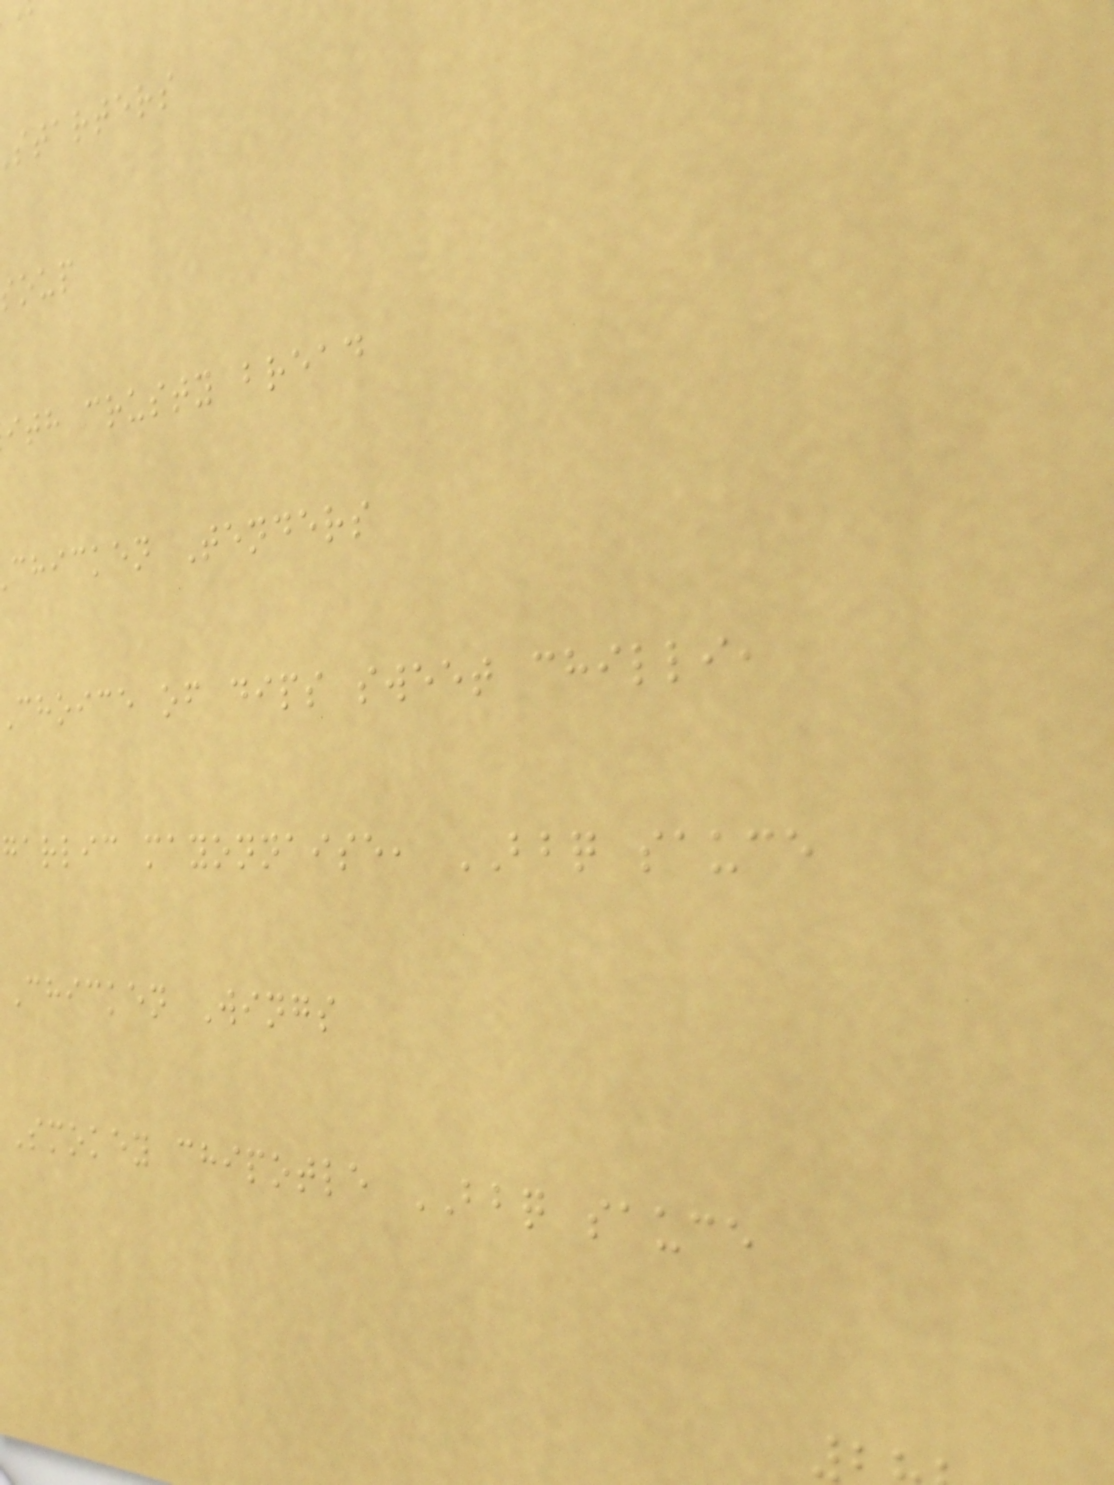starters
ith crusty bread
chicken Tenders
choice of dips sweet chilli,
garlic mayonnaise, BBQ sauce
Chicken Wings
Smokey chipotle BBQ sauce
